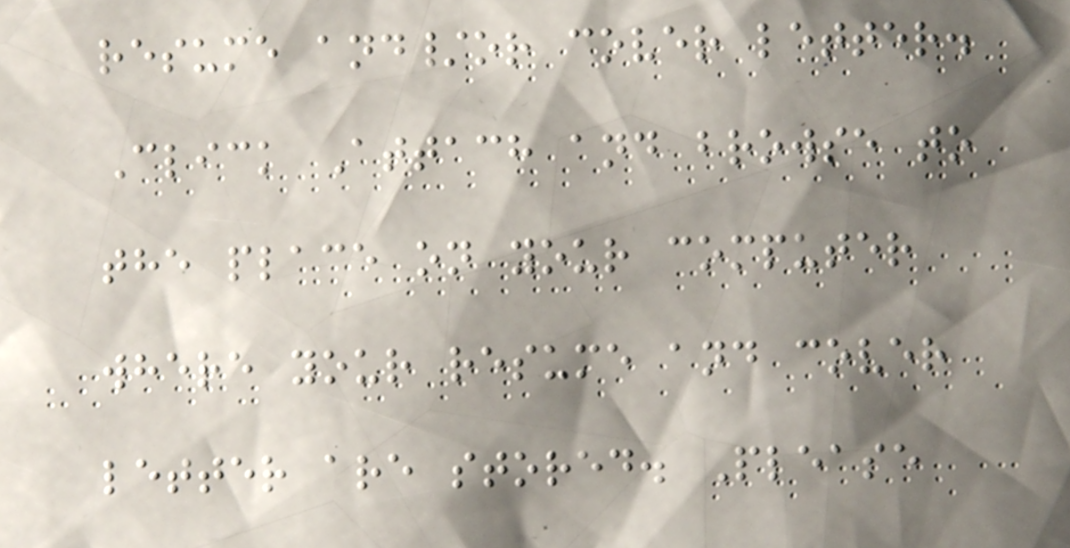resume and/or cover letter.
Click Attach and browse to
the place on your computer
where your resume and cover
letter are stored. Please
